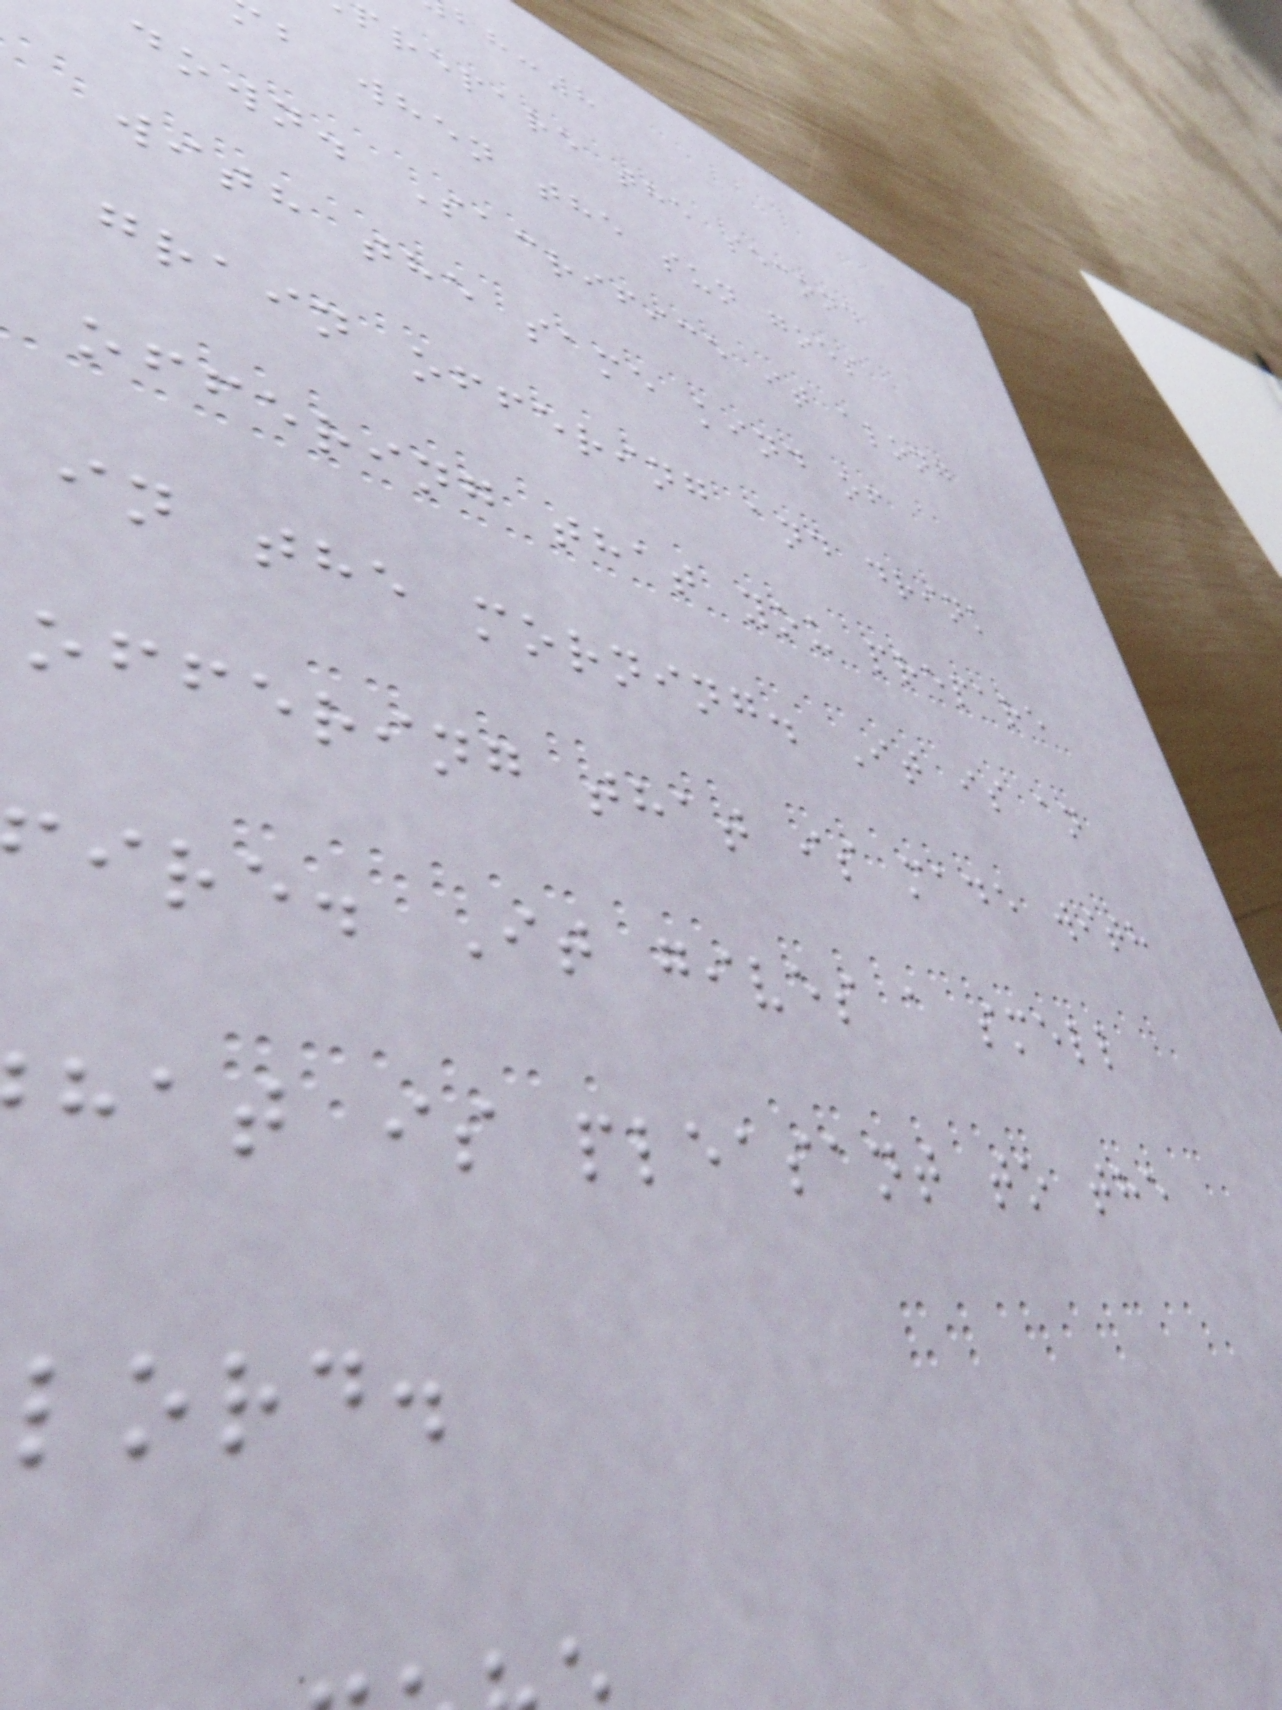prepare the second
b when the sun goes
down. Sacrifice it along
with the same kind of
grain offering and drink
offering that you prepare
in the morning. It is an
offering that is made with
ire. It gives a smell
hat is pleasant to the
lord.
